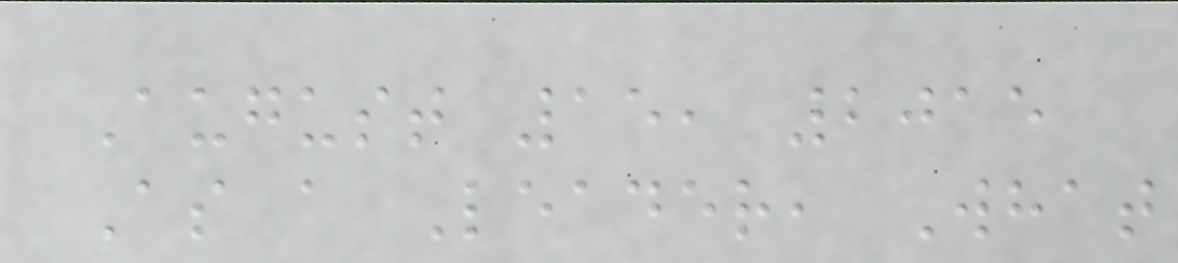August 15, 2015
As a Leader, What
